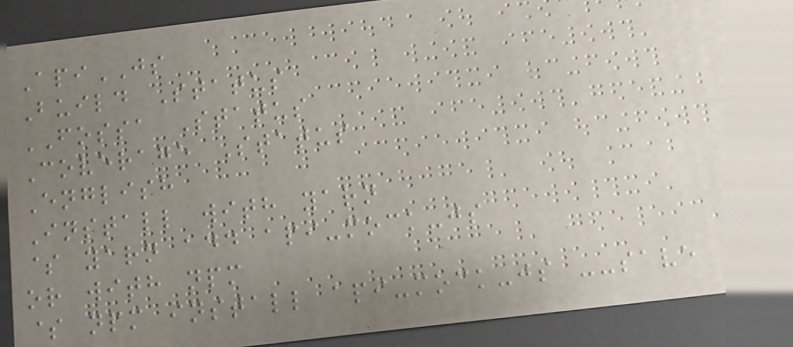ApiJS
Build Status
FOSSA Status
Coverage Status
English
Install with yarn
$ yarn add api-mock-js
or with npm
$ npm install api-mock-js --save
